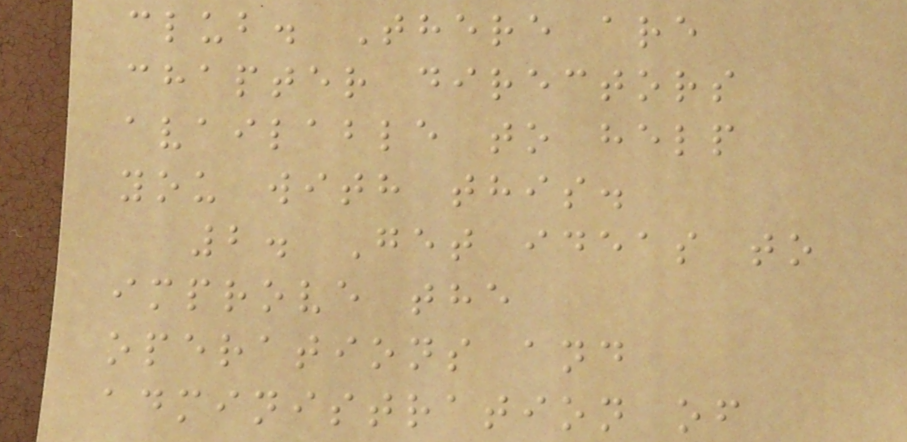club. There are
chapter directors
available to help
you with this.
2. Get ideas to
improve the
operations and
administration of
